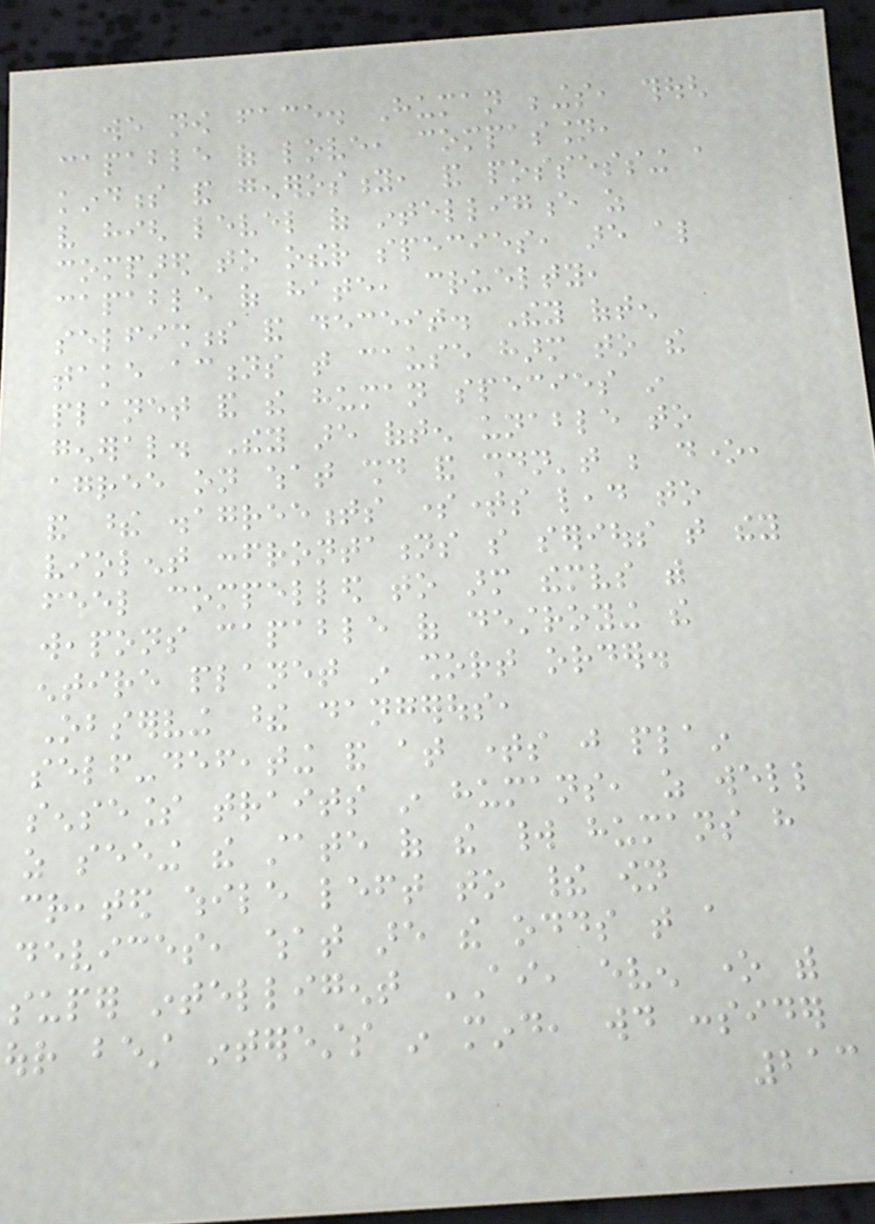we now face. Human beings, though
capable of love, compassion,
kindness and generosity, and possessing a
very high level of intelligence as
compared to other species, are also
capable of hate, cruelty,
selfishness and deceit. They often
take actions that cause harm to the
planet and the human species in
general. They are often unable to
agree on what should and shouldn't be done,
and these disagreements sometimes lead to
violent confrontations so serious that they
feel compelled to arm themselves with
weapons capable of destroying the
entire planet in short order.
Observing these dangerous,
self-defeating and at times just plain
senseless traits in humans, as well
as seeing the state of the world humans have
created while left to their own
devices, what are the odds that a
super intelligent AI, even one with
our best interests in mind, would consider
213
